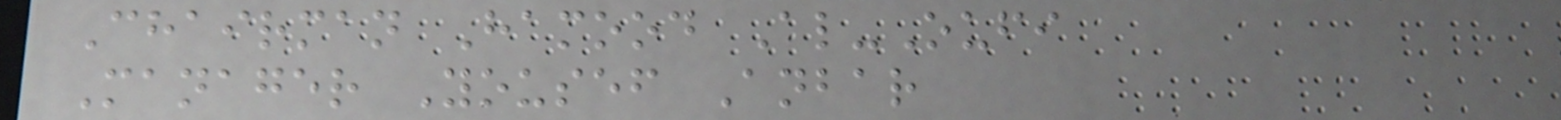Chairman Hamood Al-Oufi
Manager Yousef Anbar
